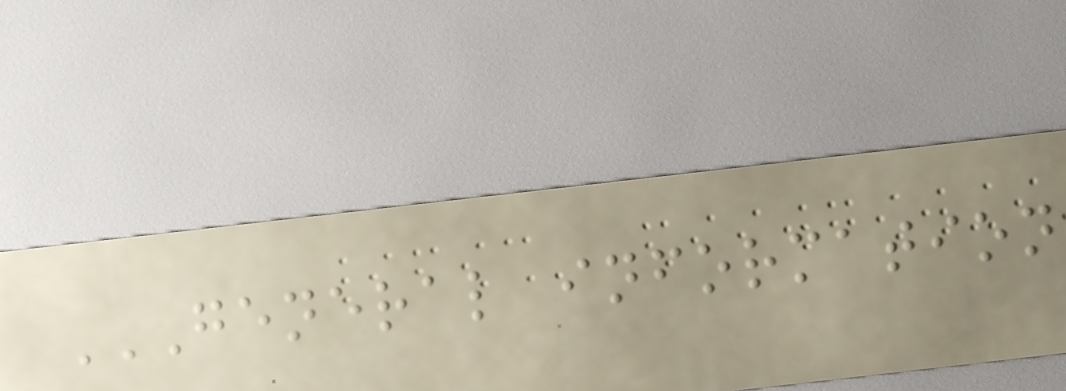GENERAL INFORMATION
